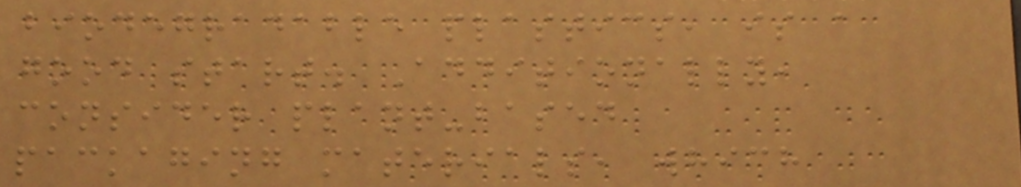biodegradable plastics, is a
good start. Additionally,
consider plant-based
packaging materials, which
